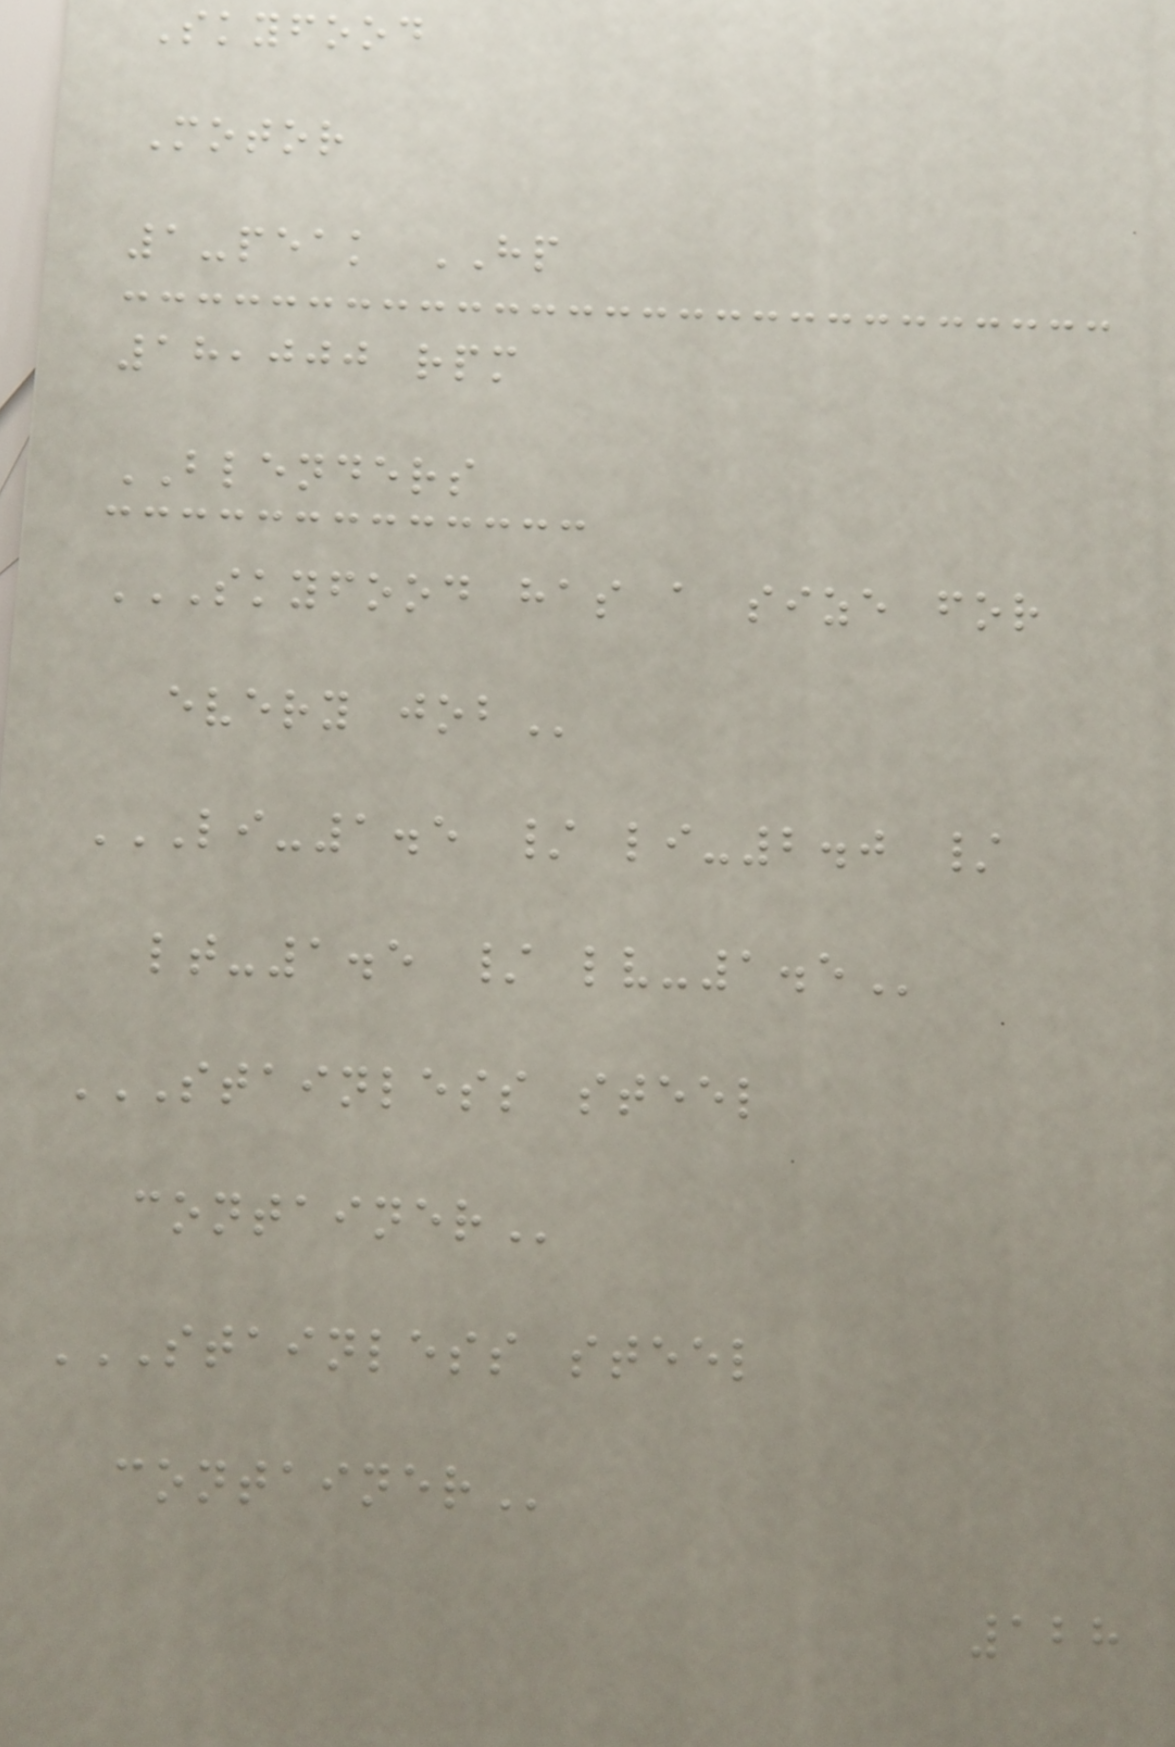Skyfood
Motor
1-peak HP
18,000 rpm
BLENDERS
SKYFOOD HAS A SIZE FOR
EVERY JOB
LI-1.5 / LI-2.0 /
LT-1.5 / LV-1.5
STAINLESS STEEL
CONTAINER
STAINLESS STEEL
CONTAINER
128
